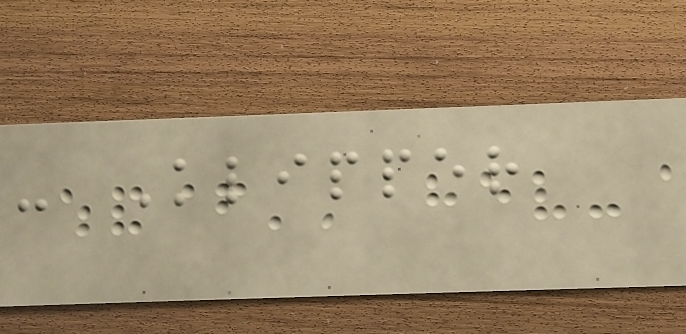- Klipper
